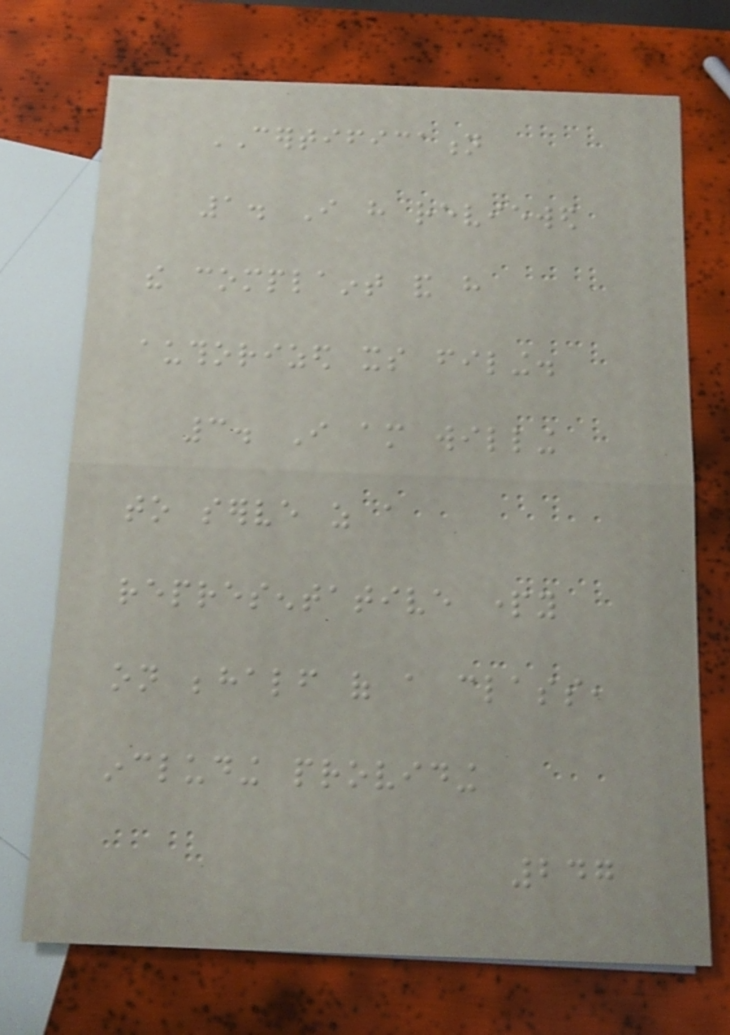CERTIFICATION
1. I have reviewed
the complaint and have
authorized its filing.
3. I am willing
to serve as a
representative party
on behalf of a class,
including providing
247
